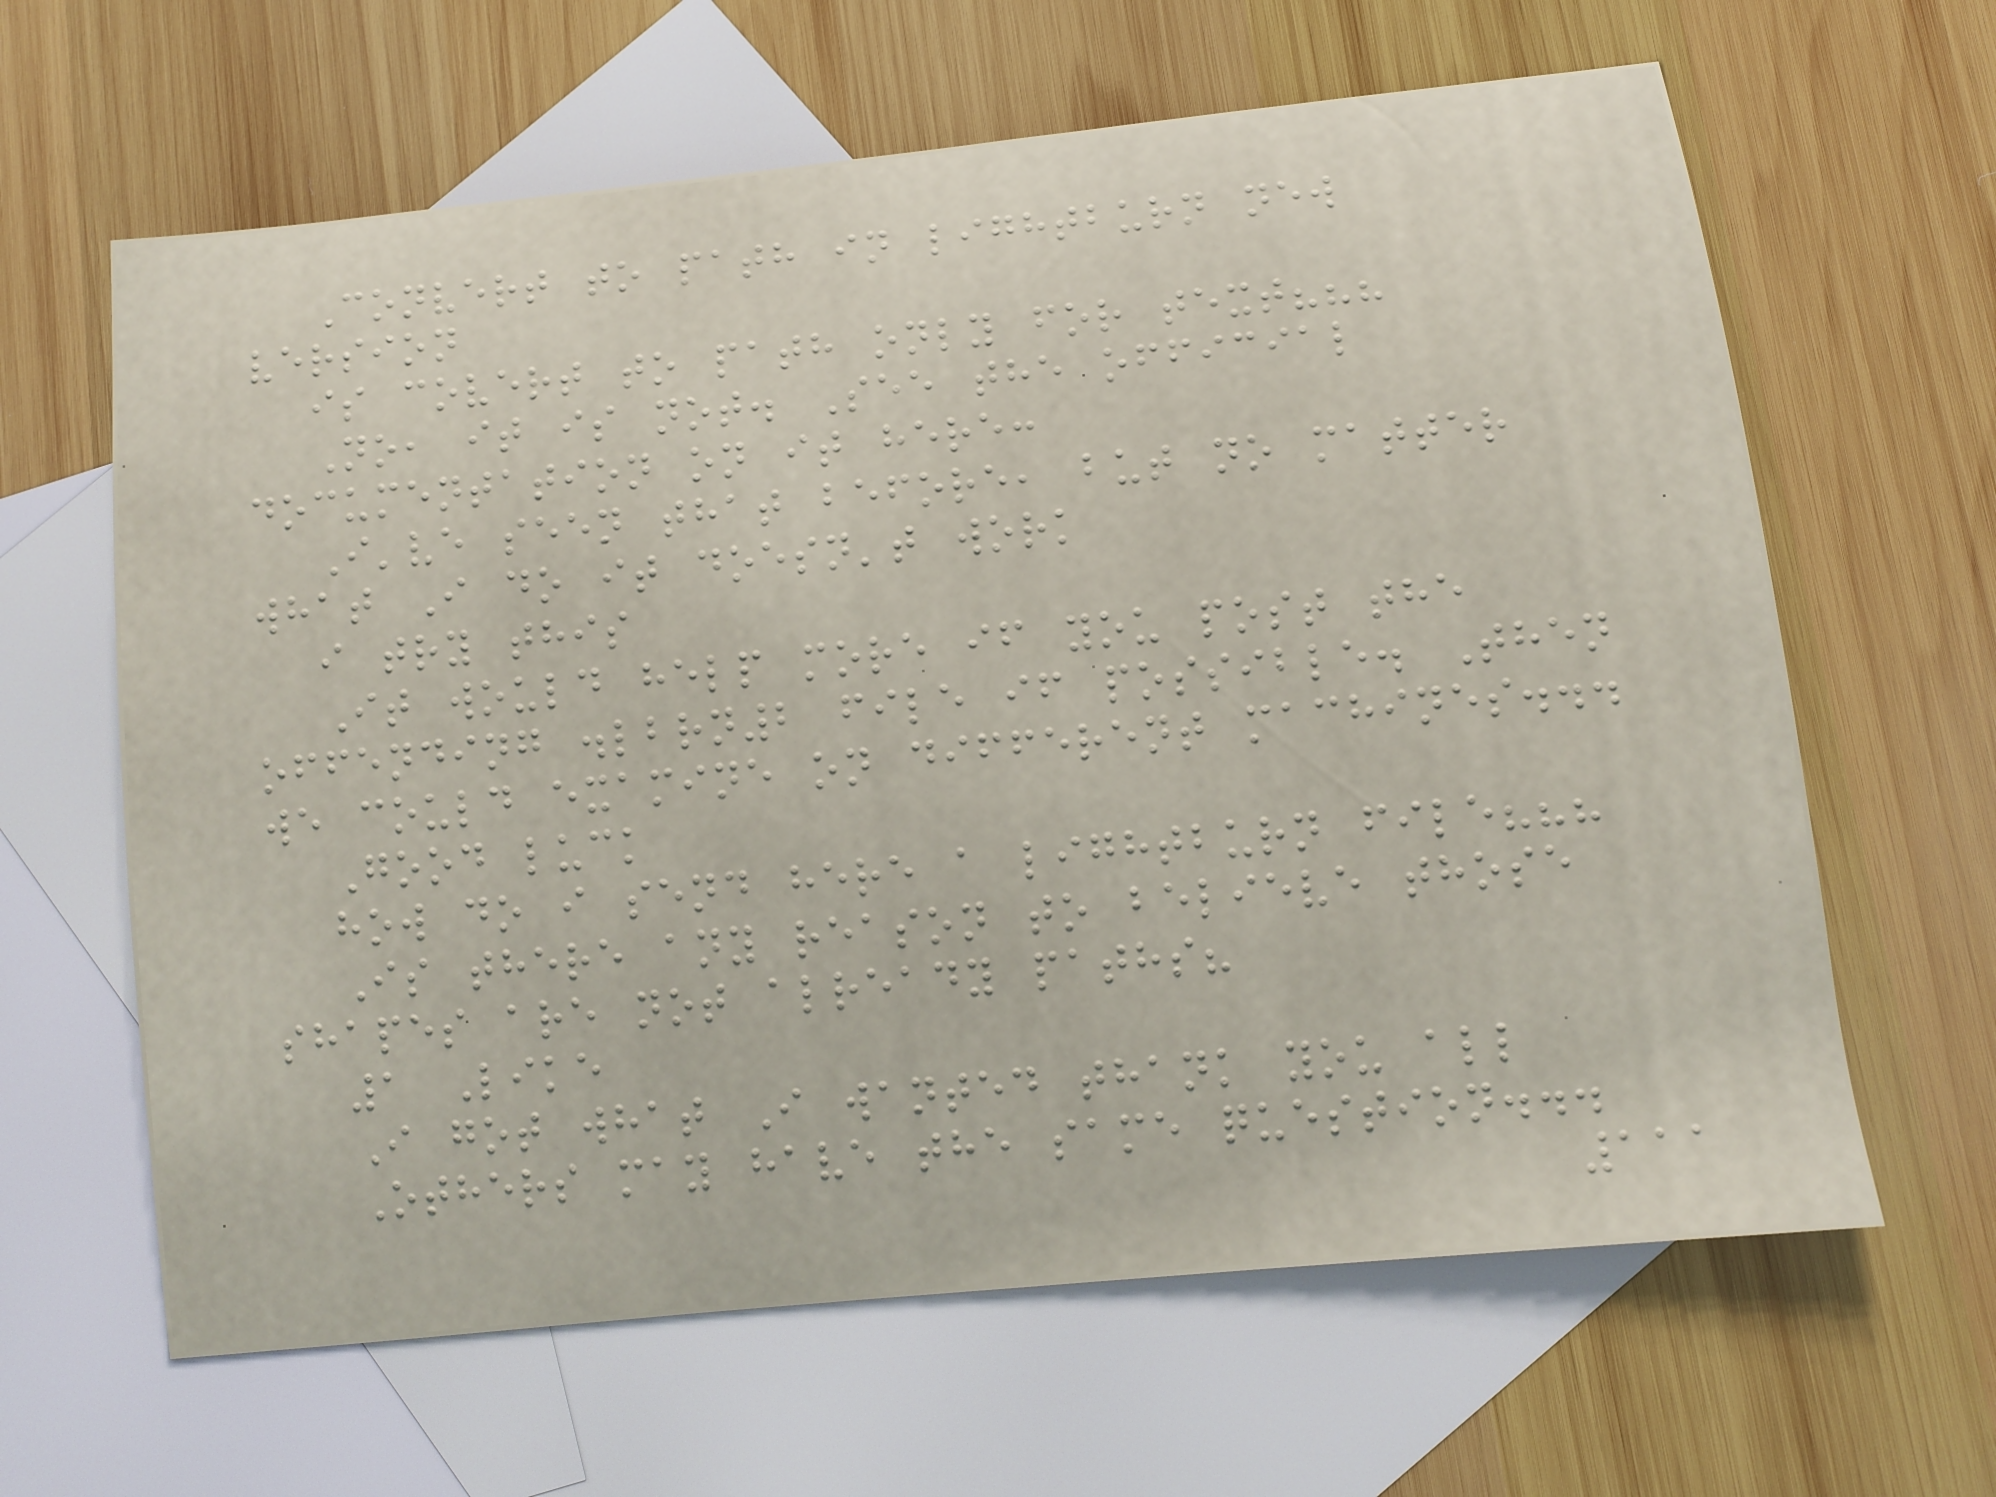Convert to path in lightburn new
version
is covert to path only for text???
No, it is not. See the official
documentation on it here:
I've seen that before, but no matter
what I do it doesn't work
i try this
It would help more if you post the
offending .lbrn2 file if possible. Then
we could examine on different machines...
Good luck
how do i send here a lightburn file???
Is there any reason to believe those
shapes are not already paths?
1 Like
I got what I wanted thank you all
Others may have the same question...
111
